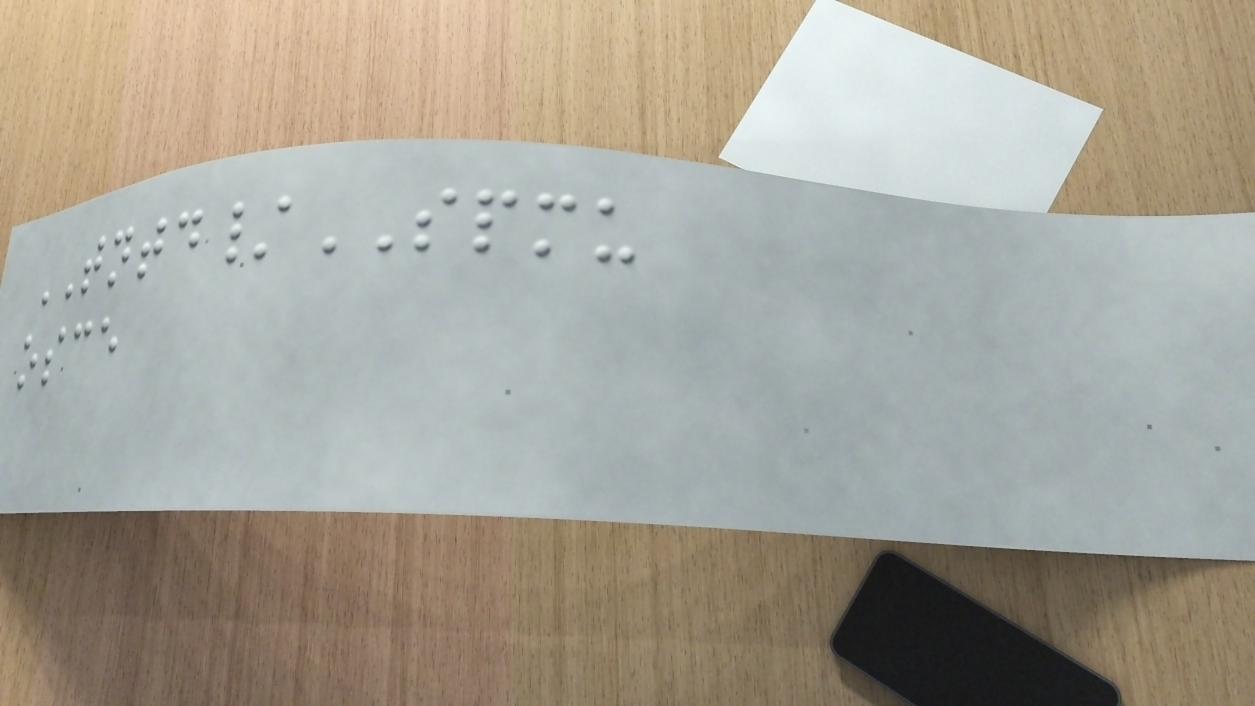TNTD/SPMU
osce
